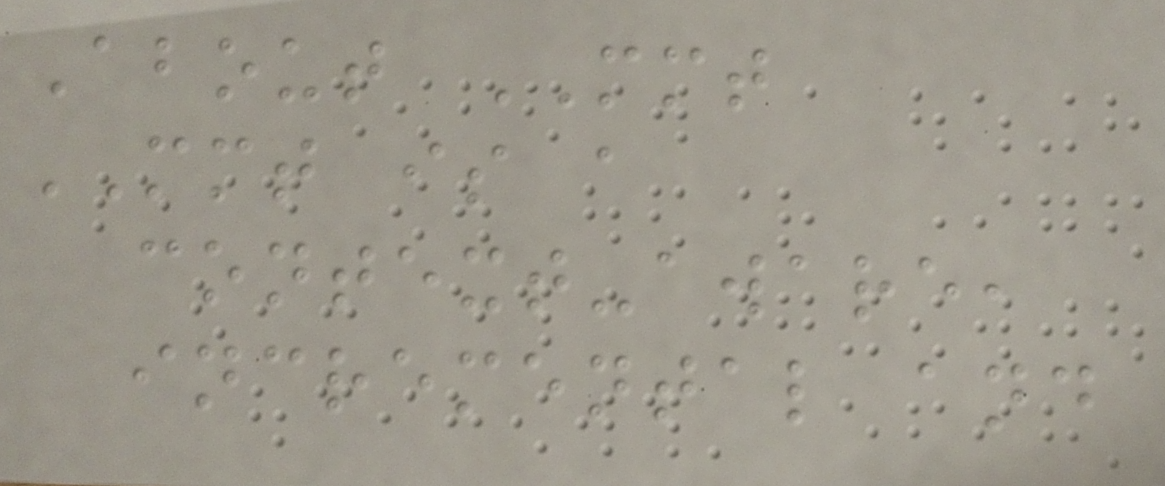About MMT
MMT is a
context-aware,
incremental and
